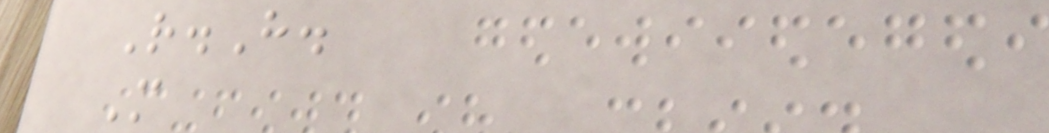R.H.
M
